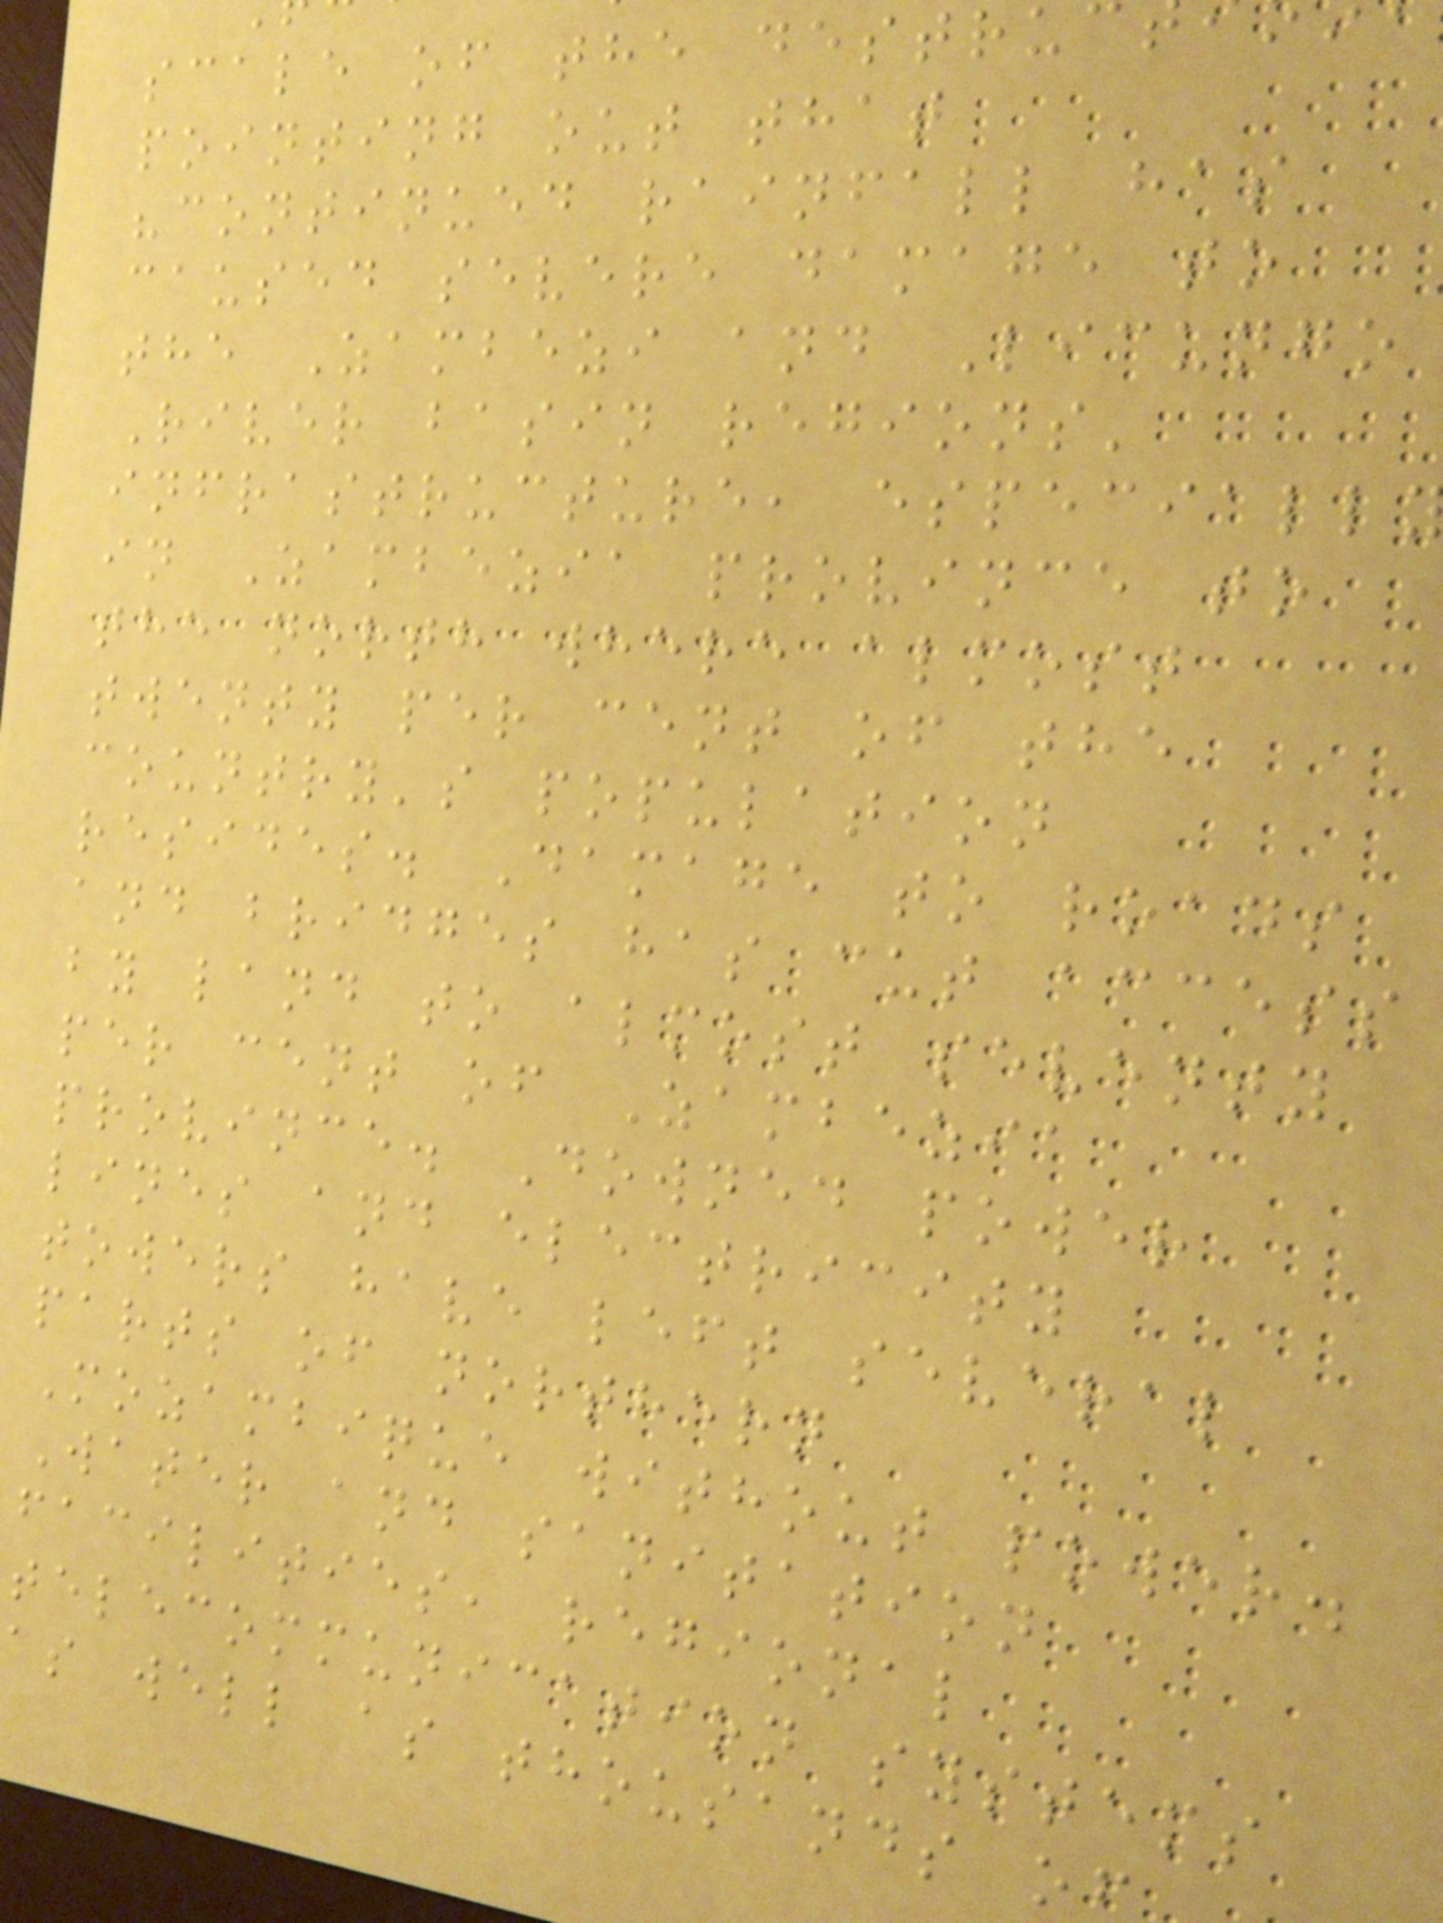scale of the destru
pointing out that
"continued rainfall has
caused severe damage to
the Zambezi and Licungo
River basin regions'
infrastructure, especiall
in Zambezia province to
the north where almost
twenty per cent of the
country's population
resides. Damage to roads
and bridges has cut access
by land to almost seventy
per cent of Zambezia
province. Downed power
lines and electricity
towers have left several
parts of northern
Mozambique without power.
Water and sanitation
facilities, regional
telecommunication systems
as well as thousands o
